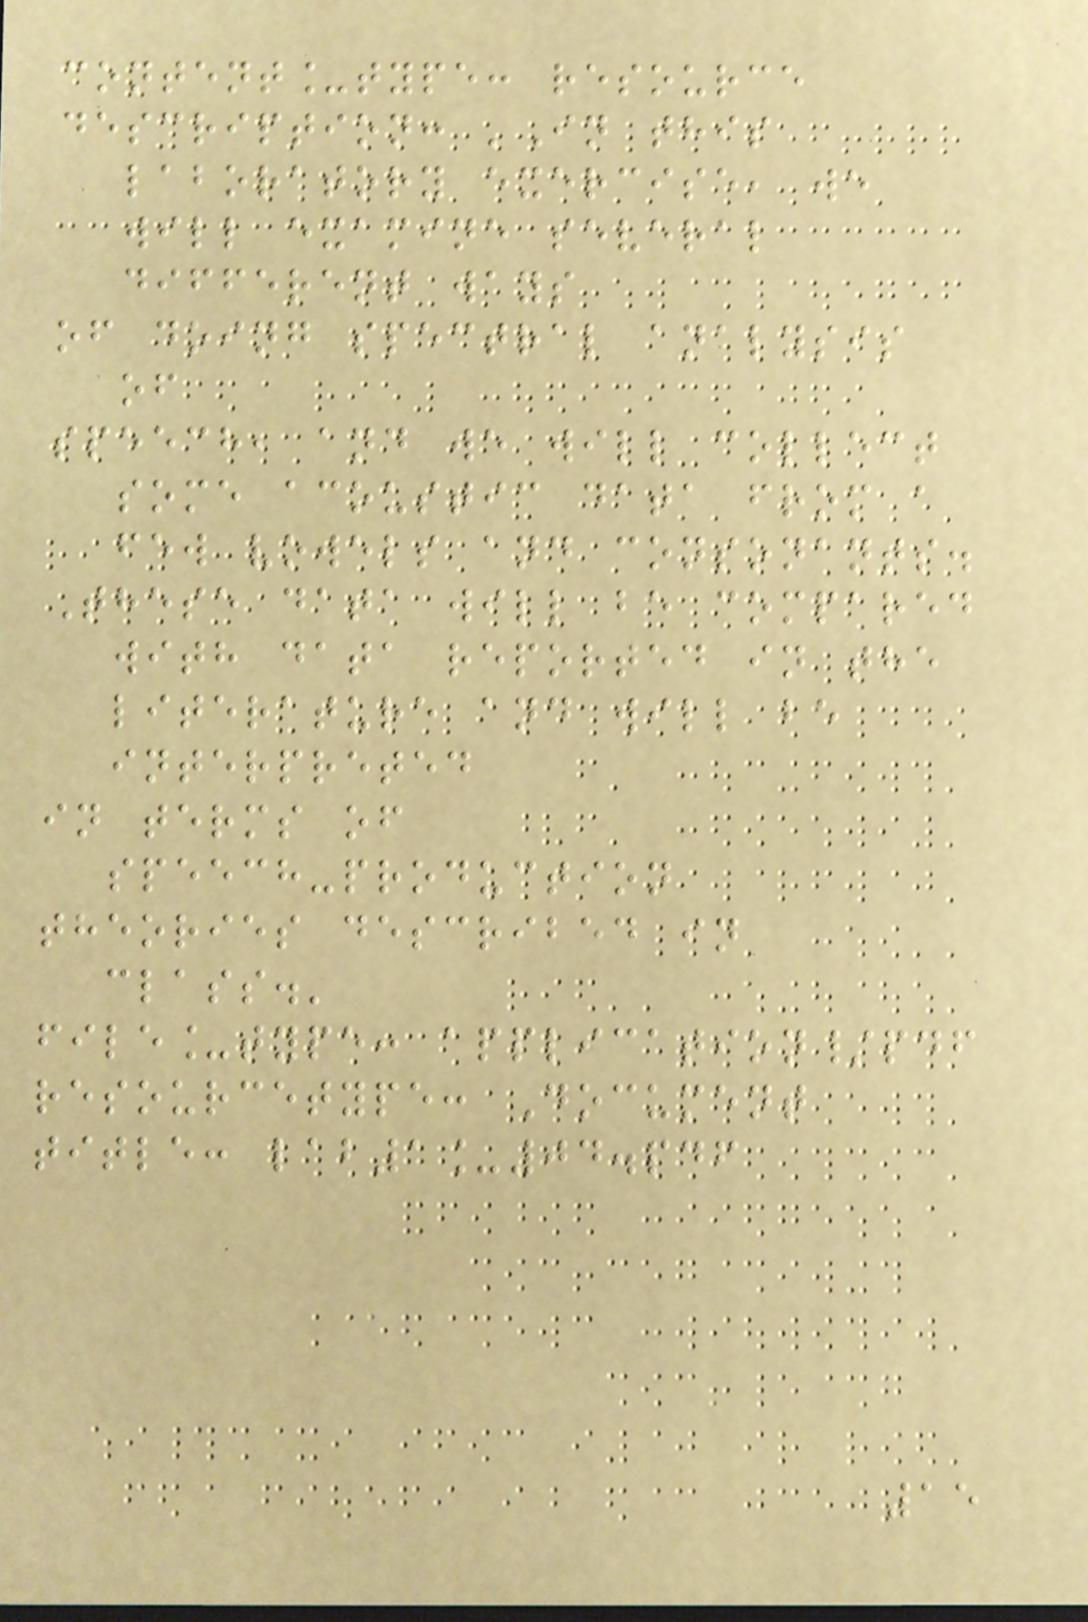content_type: resource
description: 'In this
laboratory exercise, we
will examine several
different ways
of doing spectral analysis
of
speech, and we will collect
some acoustic data from a
few vowels and consonants.
These data will be compared
with data reported in the
literature and will be
interpreted
in terms of
speech-production
theories described in
class.'
file_type: application/pdf
resourcetype: Document
title: lab1_04.pdf
15
